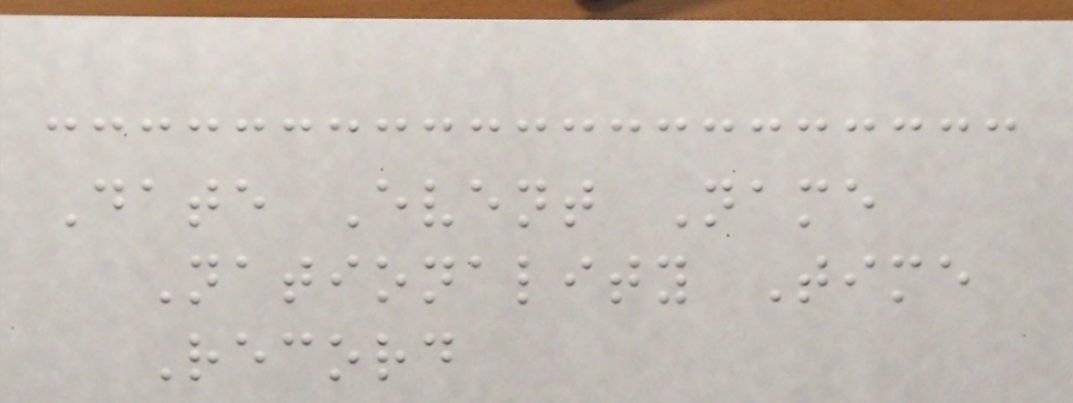Date Event Name
Nationality Time
Record
